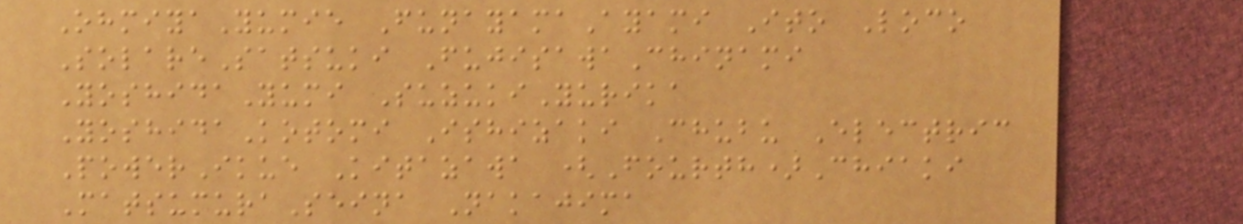OhmiyaYumie FunayamaAyami Ito Loco
SolareSatsuki FujisawaChinami
YoshidaYumi SuzukiYurika
YoshidaKotomi Ishizaki Chubu Electric
PowerIkue Kitazawa (Fourth)Chiaki
MatsumuraSeina Nakajima
